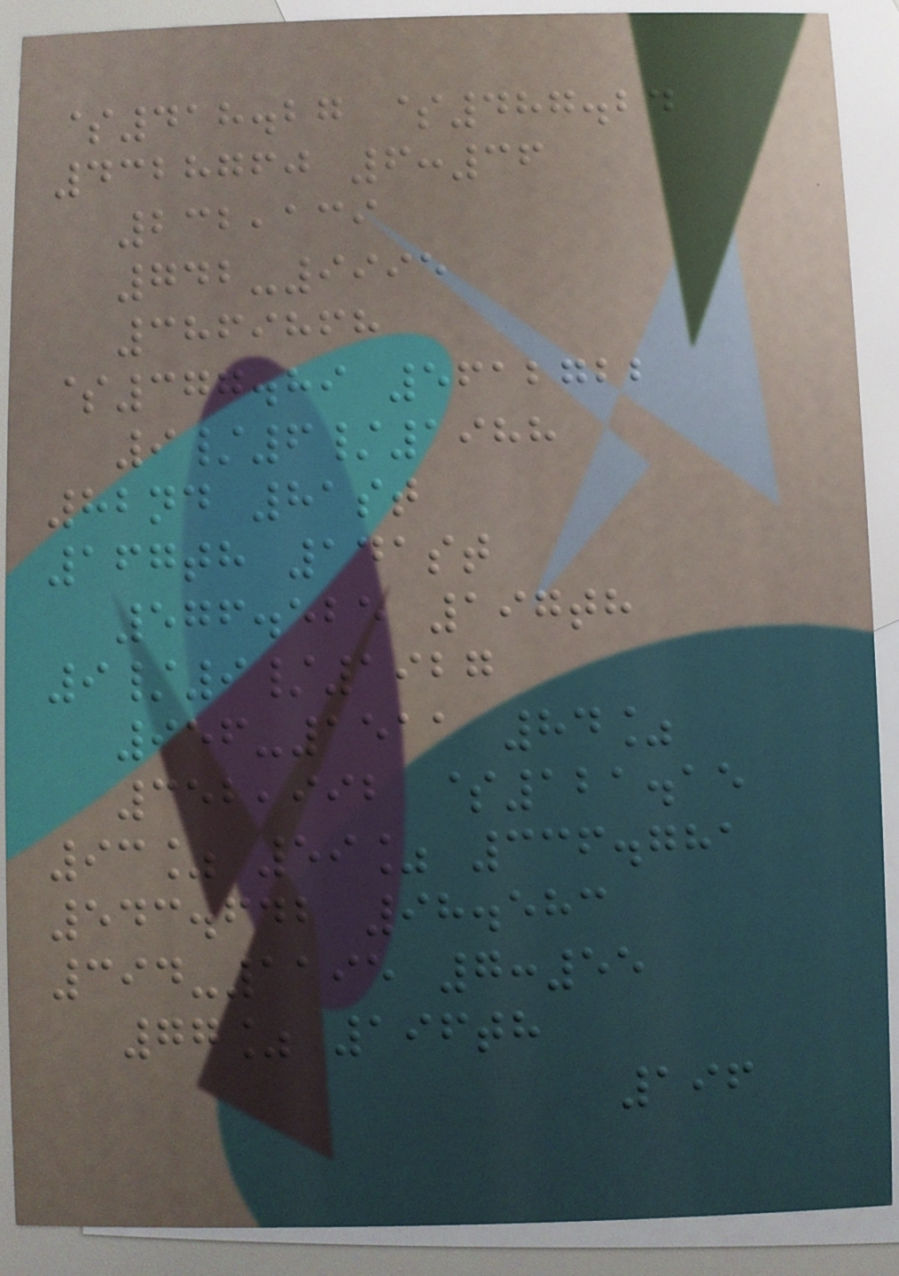$418.27 $487.24
4328760 6:36
232,139
742-9995
3869868
$377.89 5612722
9/6/1988
82nd 81st
167th 141st
576.525 197th
9/9/1927
956-1511 84%
352,992 $121.15
93% 59% 336.781
543.642 98.583
394-1195 7:55
77% 196th
196
